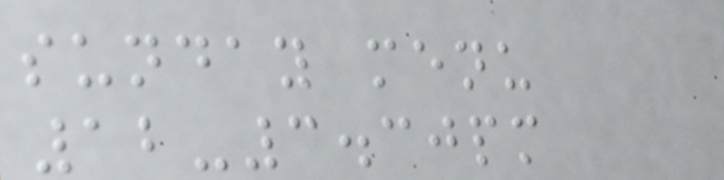sunday menu
12-3.30pm
